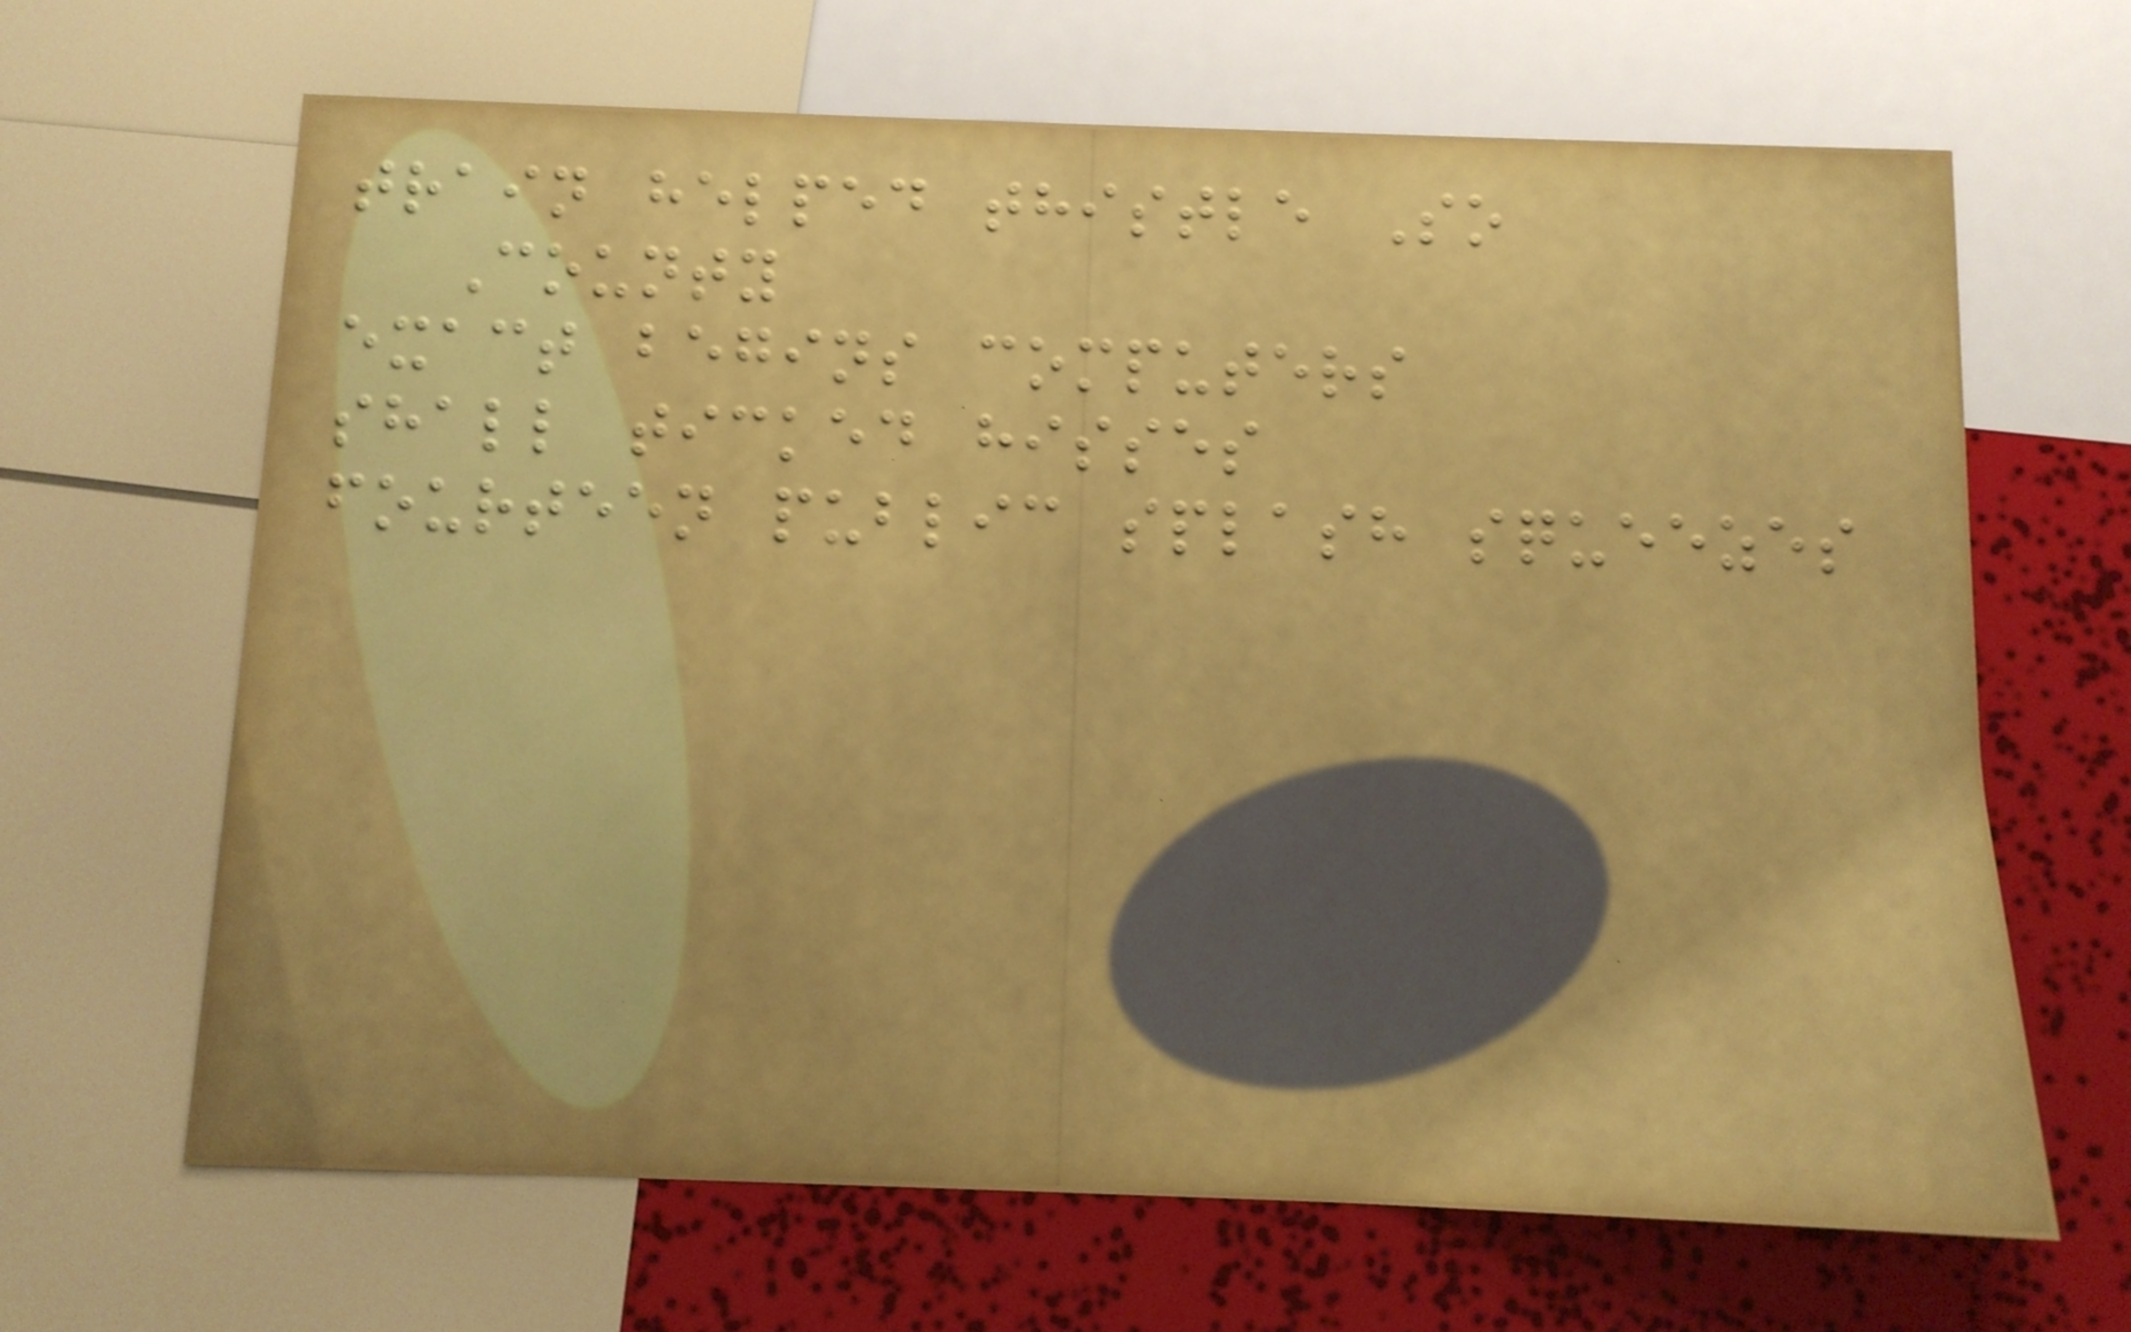train helped thistle So
County
exact begins computers
shall ticked hisses
fourteen public splash squeezes
